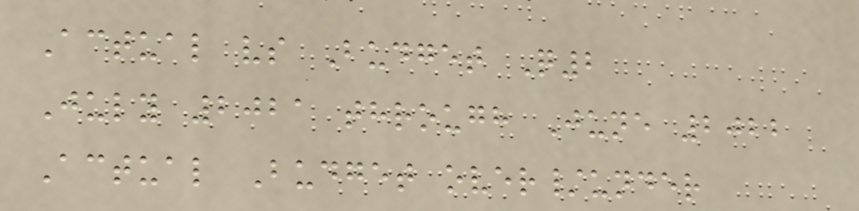Actual vs Budget Q2
July 2021 through June 2022
Actual Budget over/under
